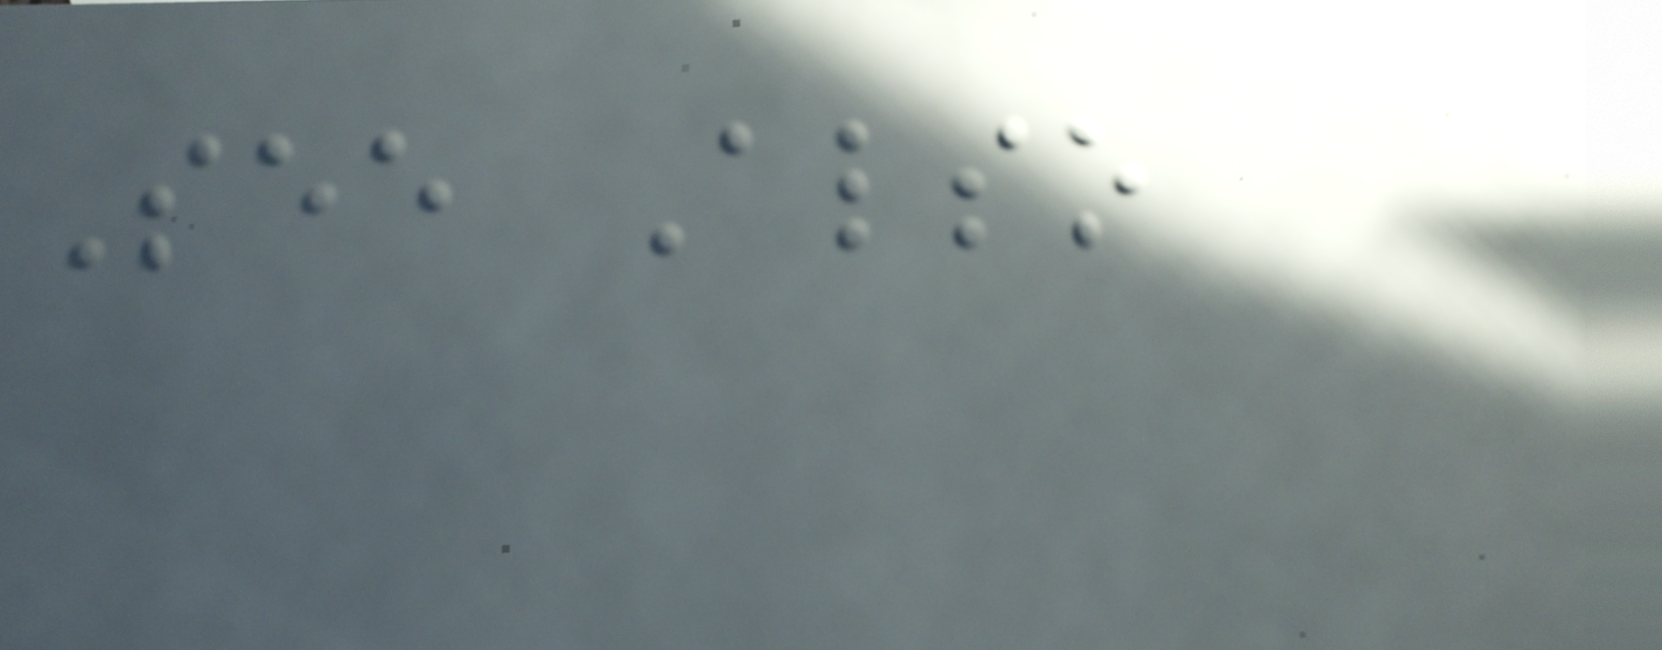See Also
